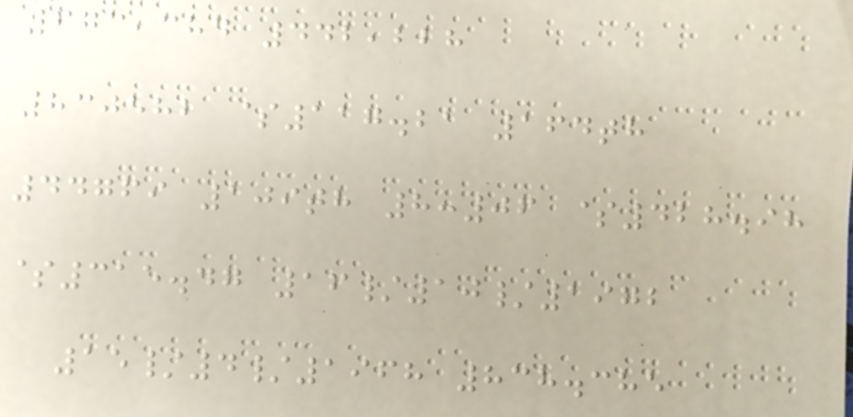673,384 442,228
830582 $117.21 164th
44769 109th 8:06 $428.98
$315.47 16/10/1972
15/4/1968 838.385
